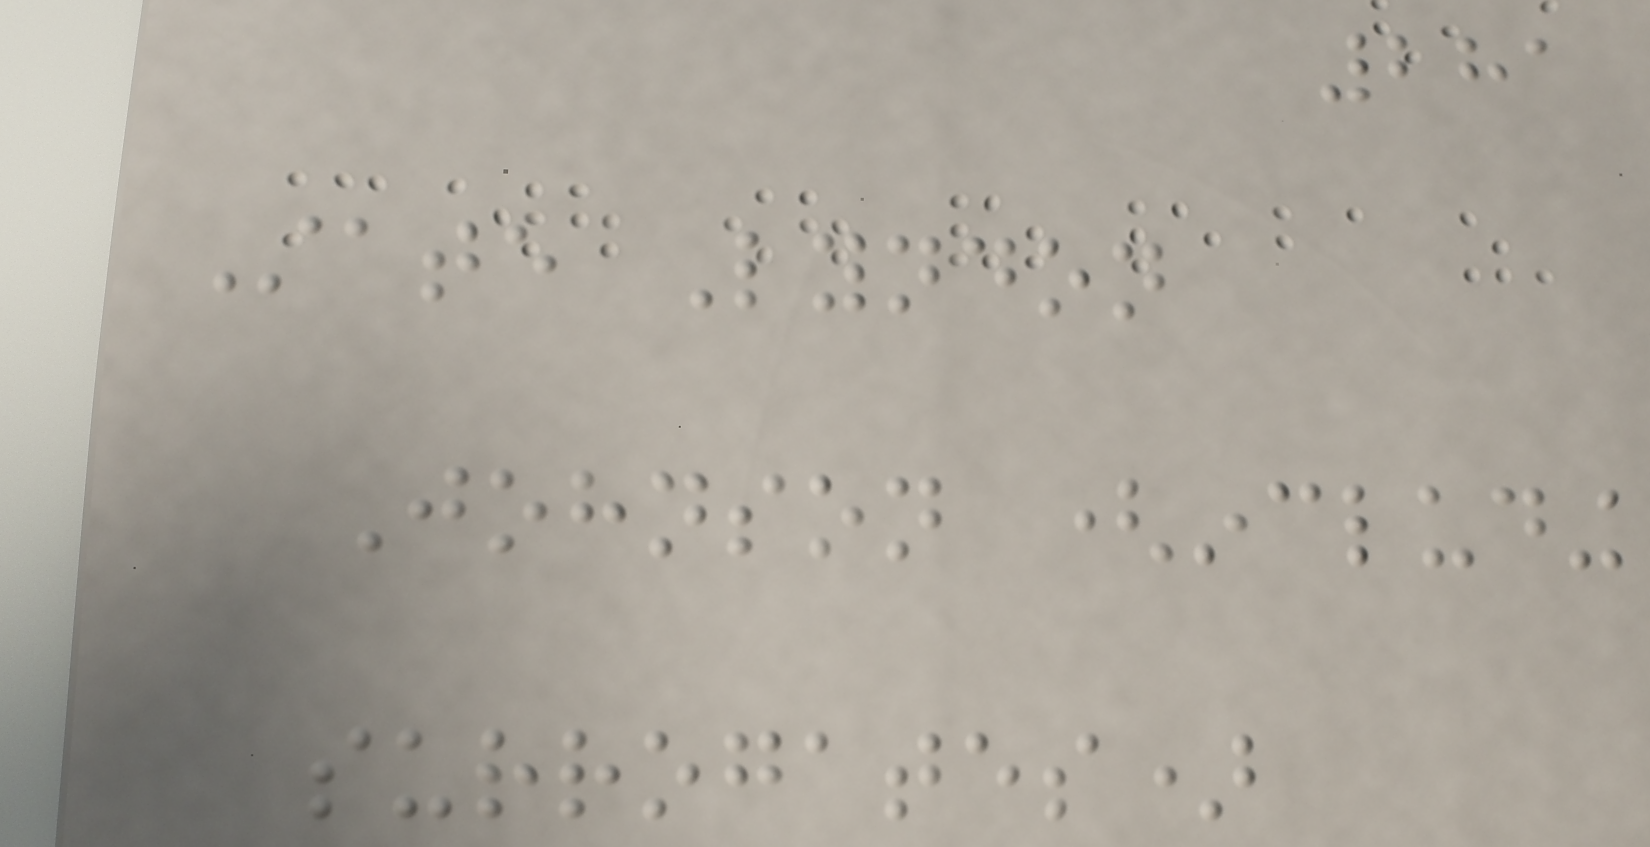281
State Lyndon
Johnson (including
surrogates)
